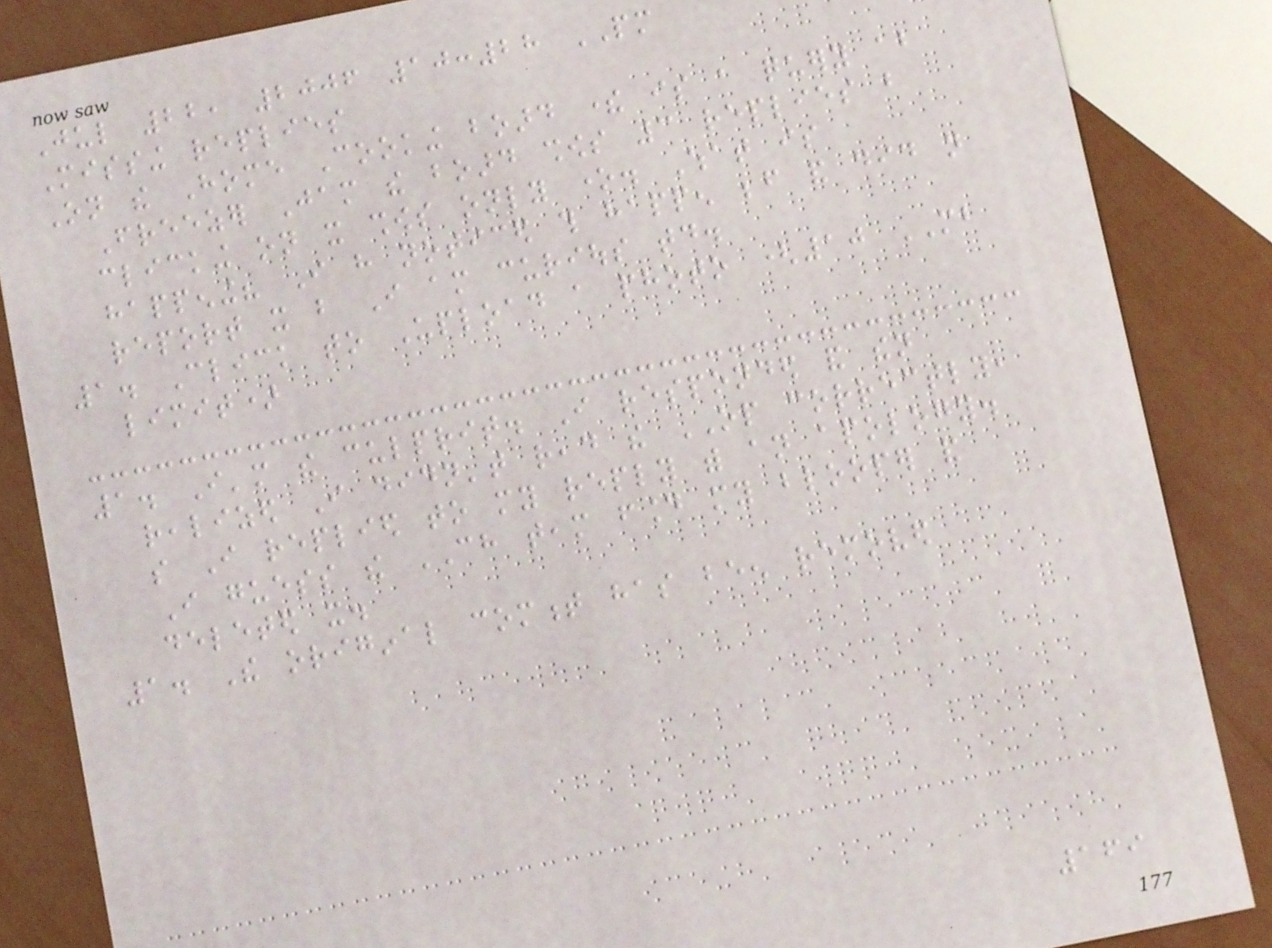Jul 22, 2006 10:28 PM
Missing replies
On the Home Cooking board there is a query about
Freezer Jam the board shows 3 replies but
clicking on it shows only one. What is
happening? I have noticed this happen before and did not
report it but I am curious today.
1. Click to Upload a photo (10 MB
limit)
1. I'm the culprit. I responded and then
realized I didn't read the OP correctly,
so I replied to my reply with an apology.
I guess the CH team found my blooper and
deleted it.
1. The original comment has been removed
169
